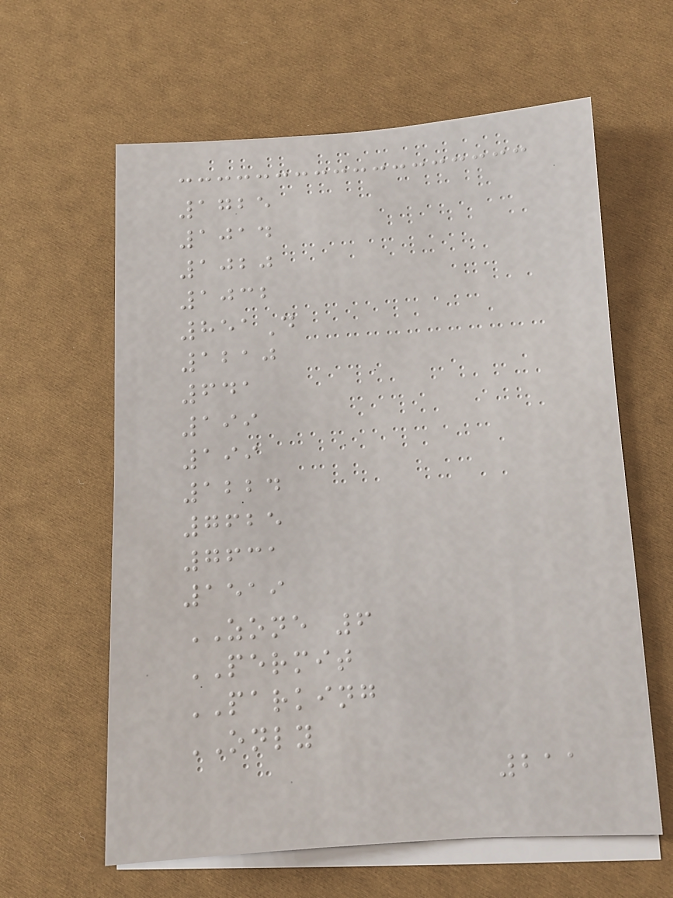1725
1014
1020
1032
851D
1210
641
199
199
1224
7625
7631
1519
ZONE 6
PERMIT
PARKING
ONLY
211
